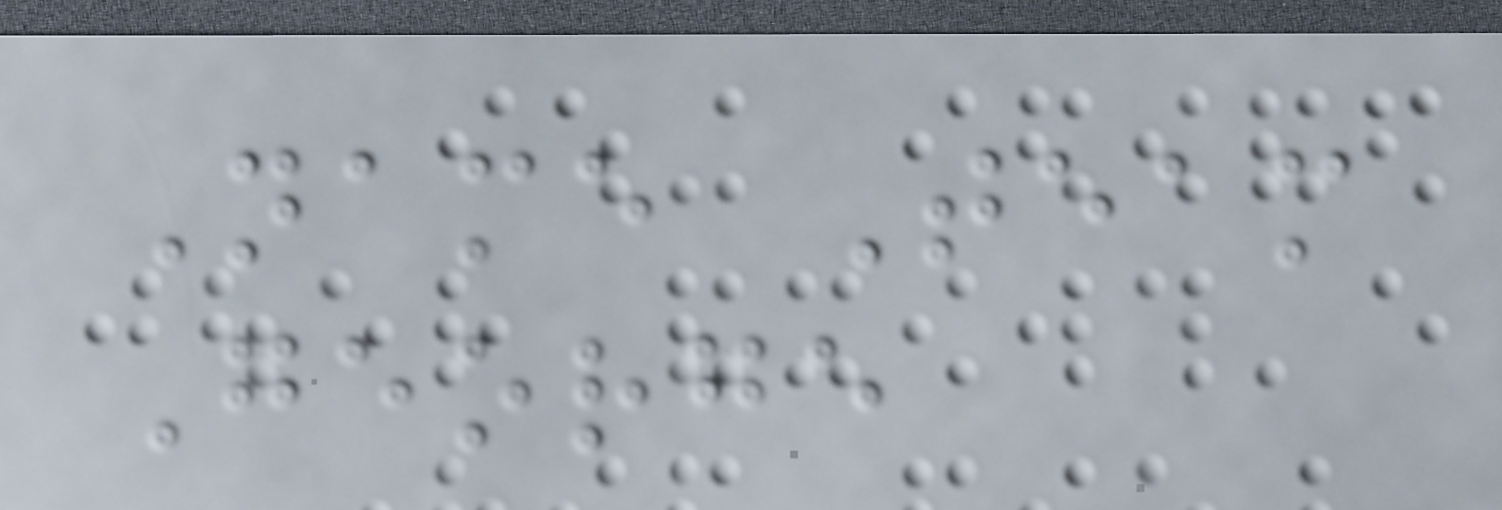Name Team
George
